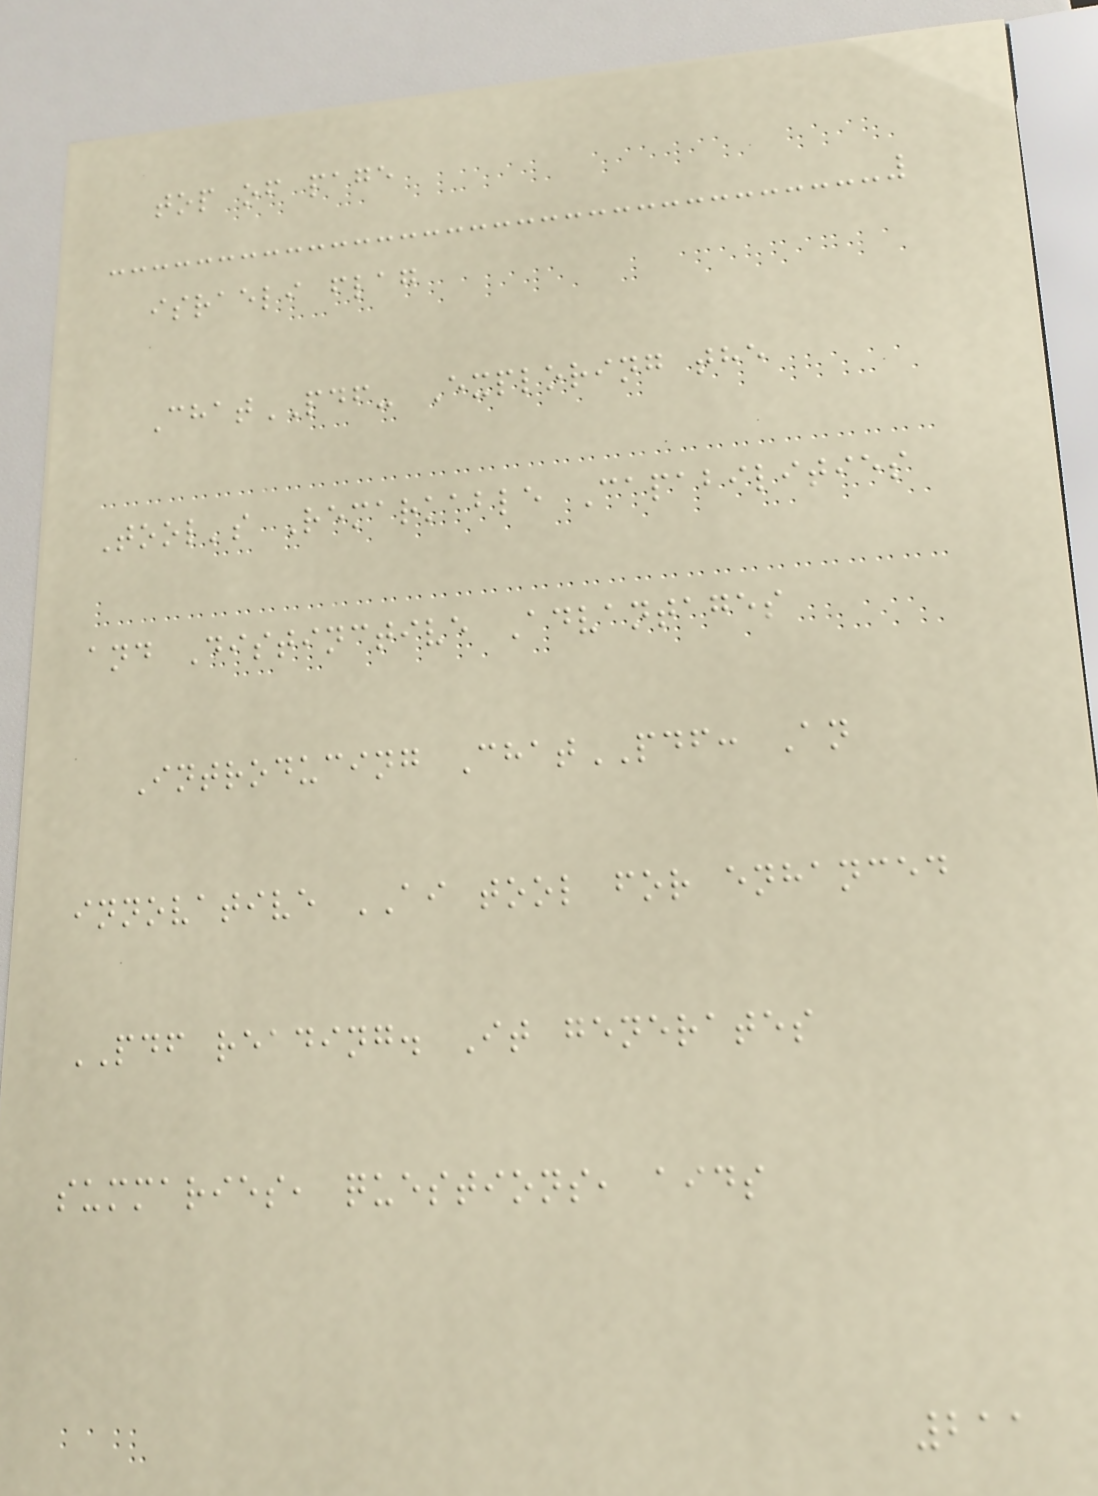top of page
israeli flag
ChatPDF- Exploring the
Tool's Remarkable Capabilities
and Distinctive Advantages
Introducing ChatPDF: An
innovative AI tool for enhanced
PDF reading. It generates
summaries, questions, aids
211
